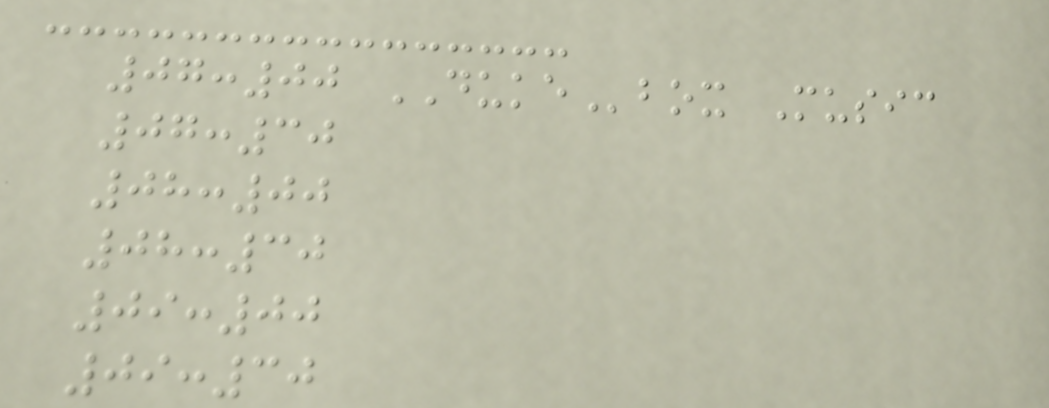07:00 DUKEbox Music
07:30
08:00
08:30
09:00
09:30
